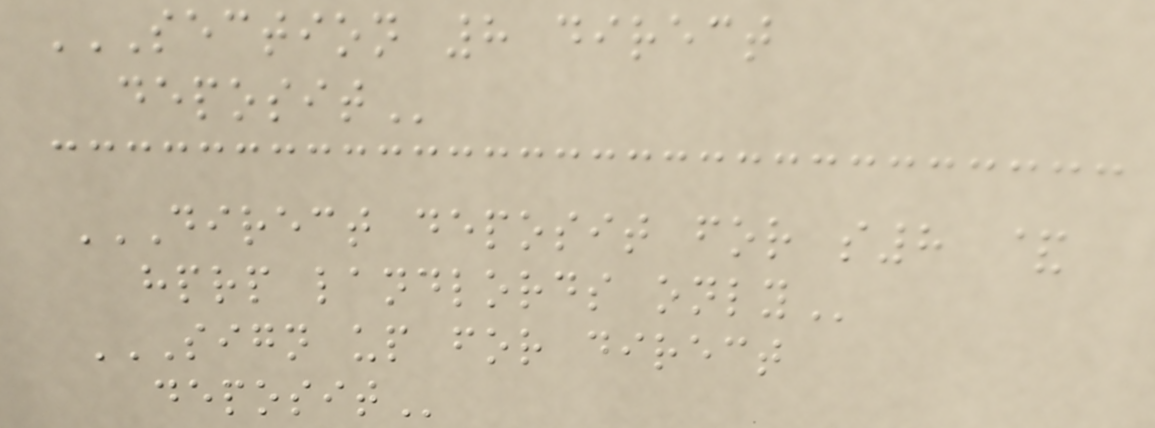SECTION 8 DIRECT
DEPOSIT
DIRECT DEPOSIT FOR S8 &
HPRP LANDLORDS ONLY
SIGN UP FOR DIRECT
DEPOSIT
